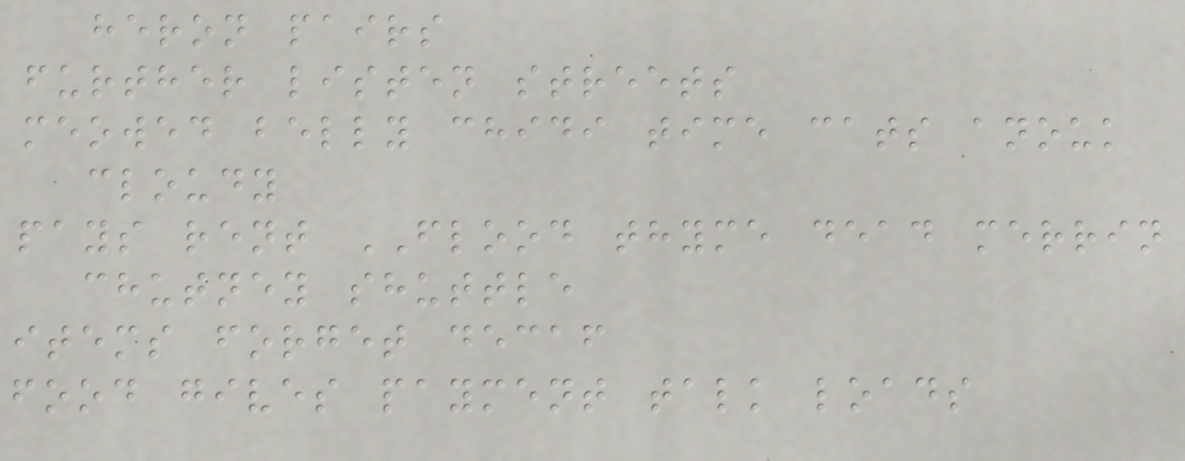heron pairs
further listen streets
meowed belly chidi time cats anouk
cloudy
pays rent FLOOD thyme dead merrin
chutney shuttle
items forget decaf
food gives payment talk loads
